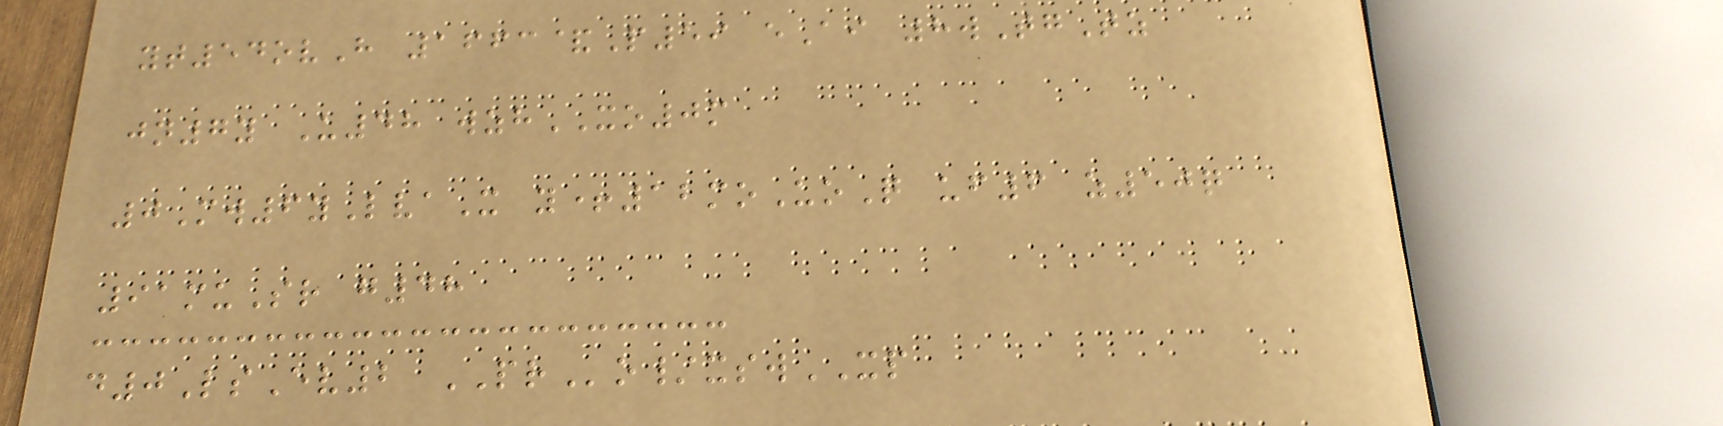yt54ovH 1663&P59 eAi 8wTgTz
jn7y U48 wzhXO0m
0Mw6yLvaX y+12moUoQ uf6 z50q
91muSr g48
d0LsEv2 PRo/xswXP
